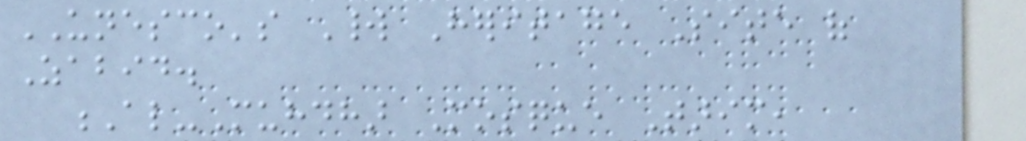UNESCO's World Heritage Site of
Zabid.
Al-Muhdhar Mosque Tarim,
